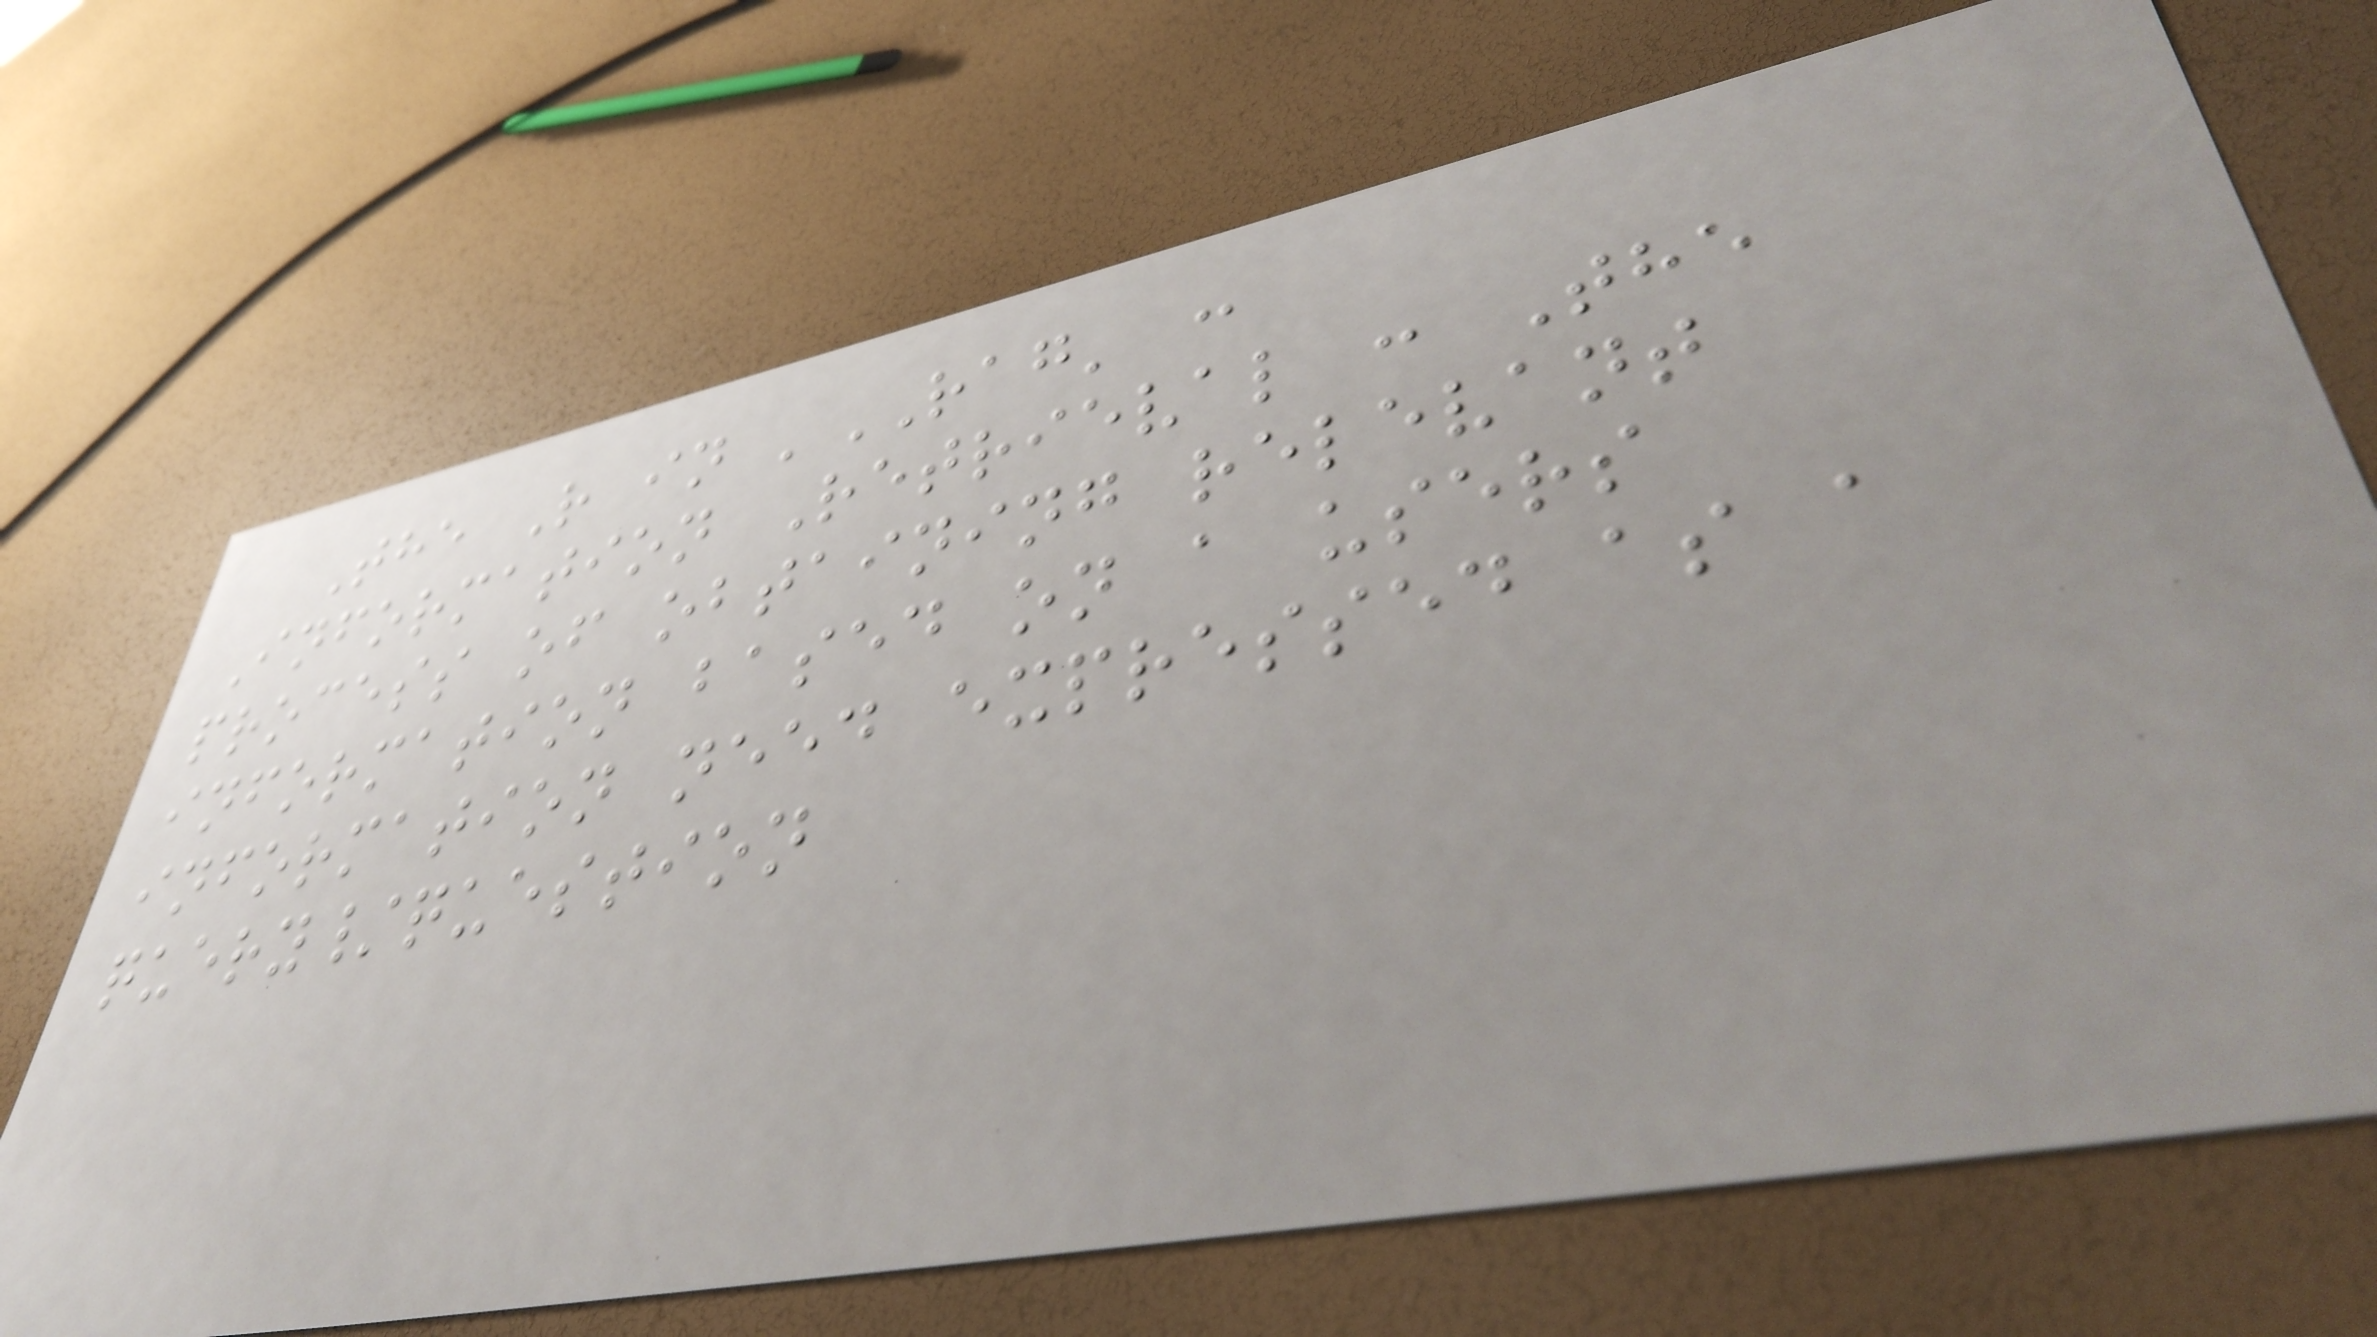The R in 'RAG' :
Information Retrieval : The
process of obtaining relevant
information based on a users
information need expressed as a
query/question
